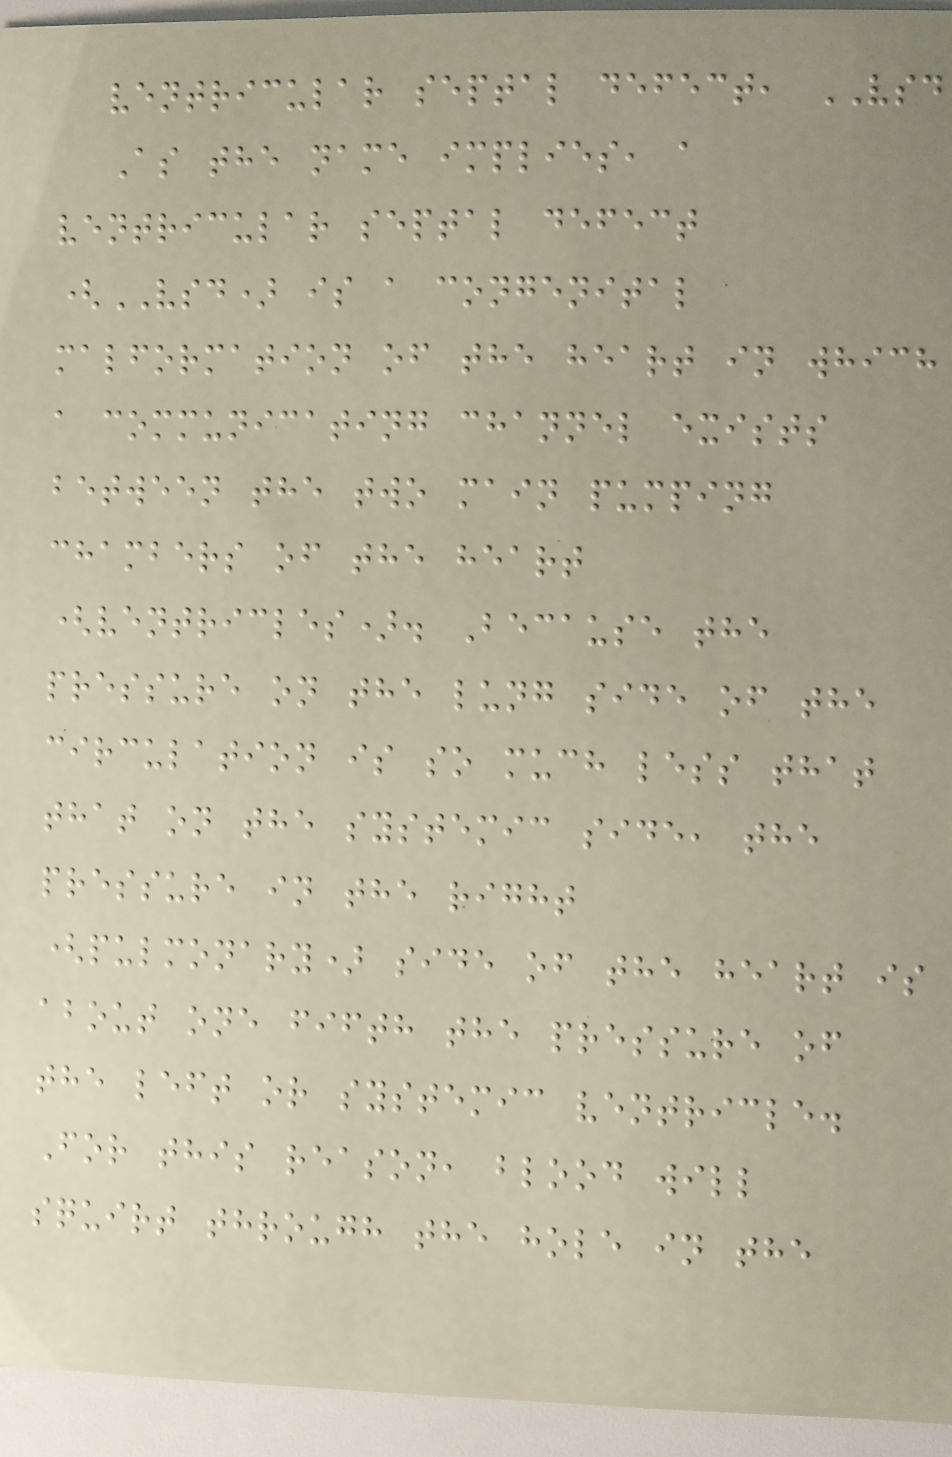ventricular septal defect, VSD
As the name implies, a
ventricular septal defect
(VSD) is a congenital
malformation of the heart in which
a communicating channel exists
between the two main pumping
chambers of the heart
(ventricles). Because the
pressure on the lung side of the
circulation is so much less that
that on the systemic side, the
pressure in the right
(pulmonary) side of the heart is
about one fifth the pressure of
the left or systemic ventricle.
For this reason, blood will
squirt through the hole in the
